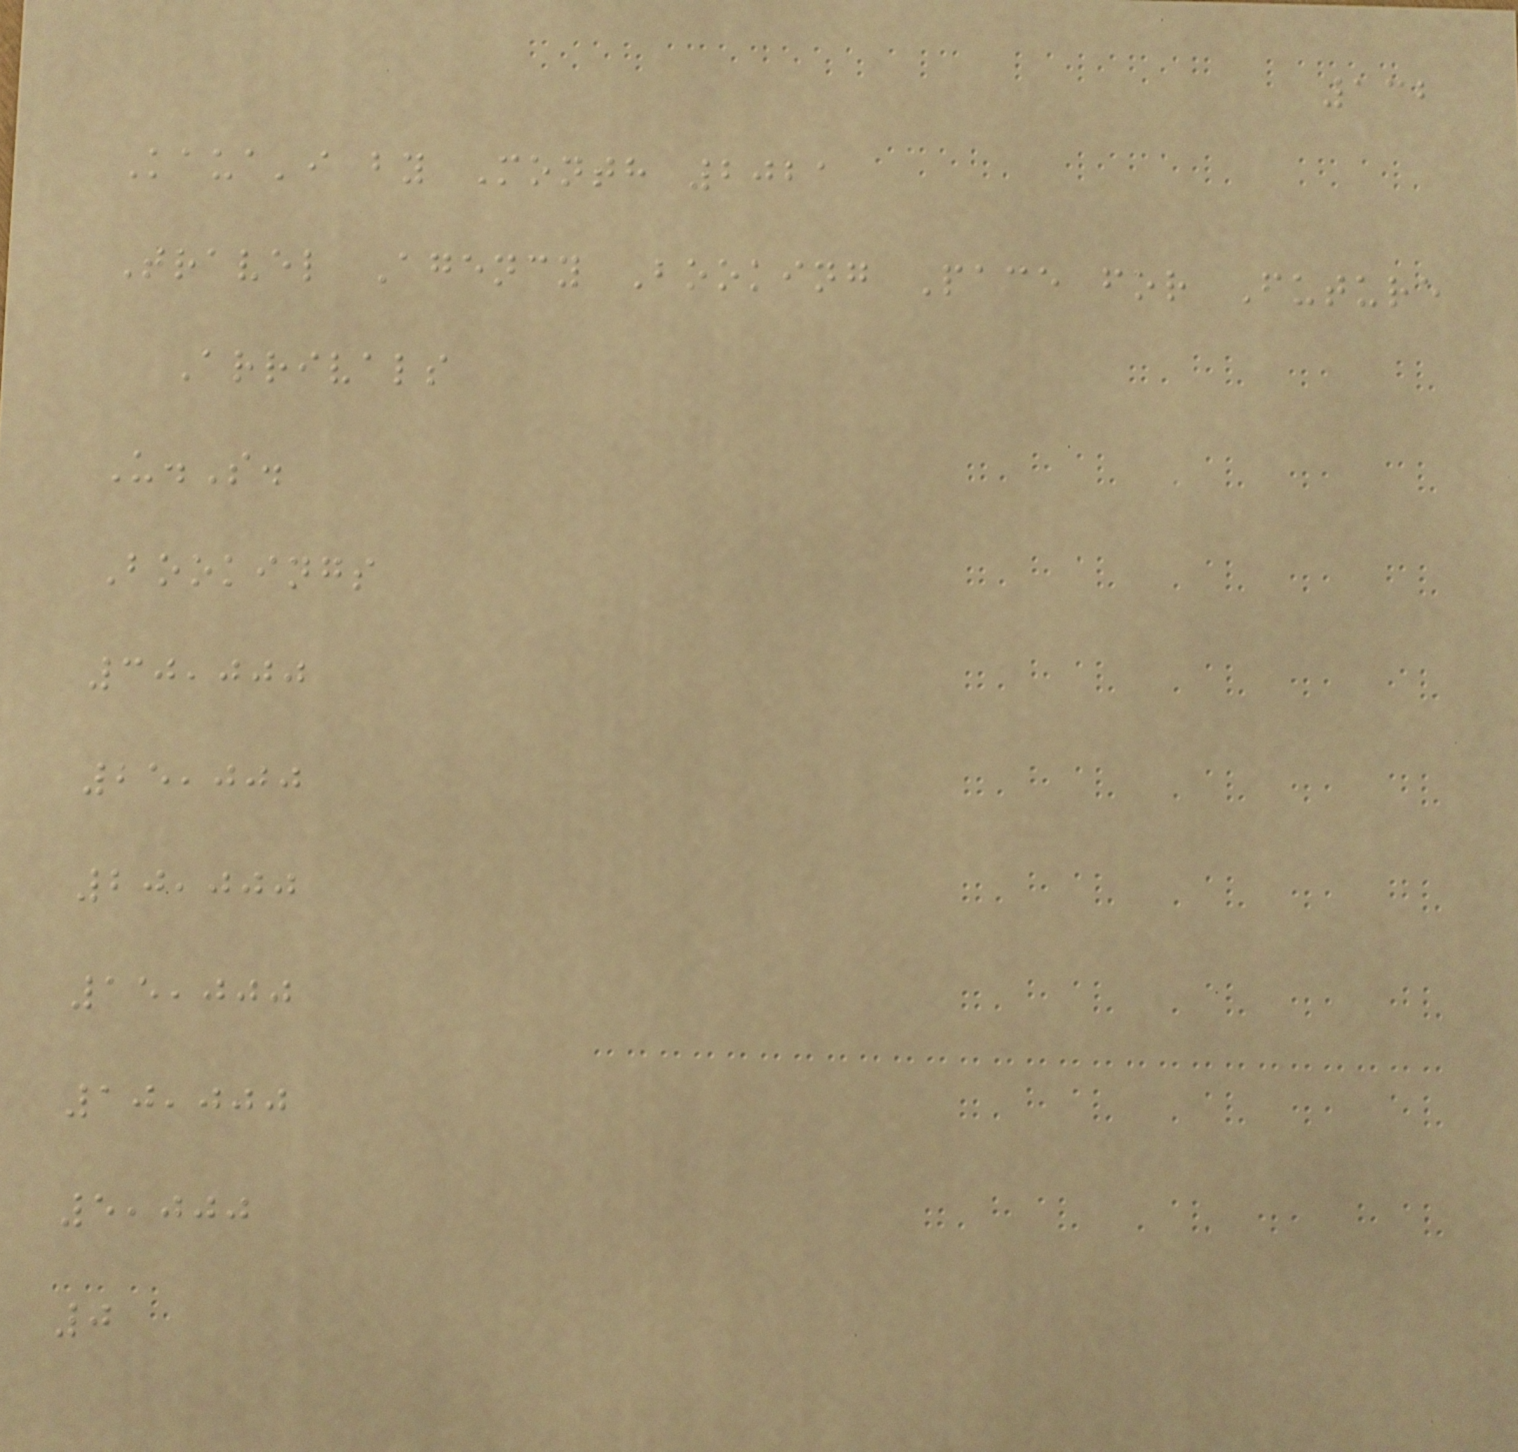132
Kaua'i by Month 2021
Travel Agency Booking Pace for Future
Arrivals
U.S.
Bookings
30,000
25,000
20,000
15,000
10,000
5,000
0
